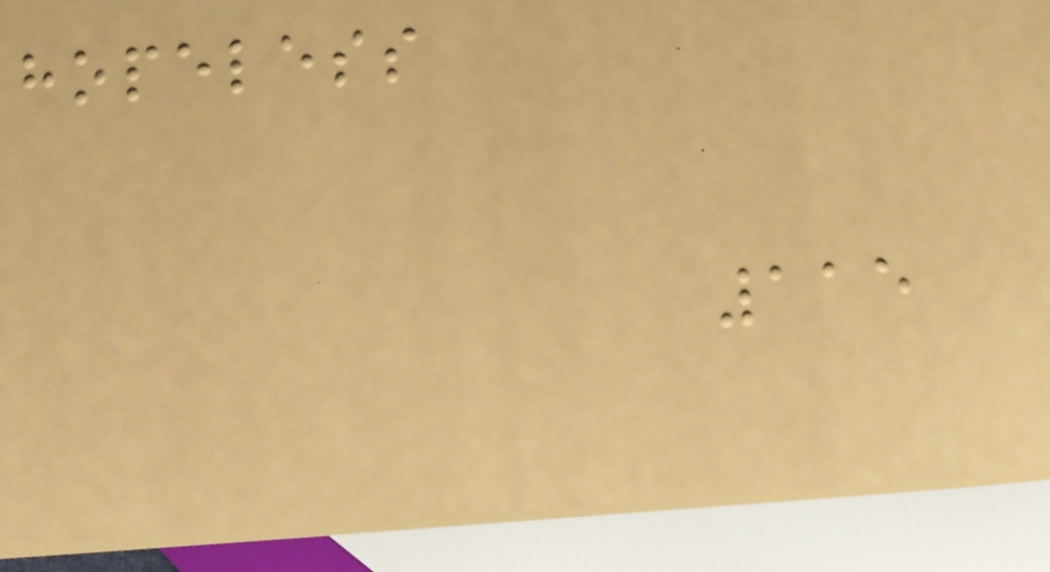hopeless
115
